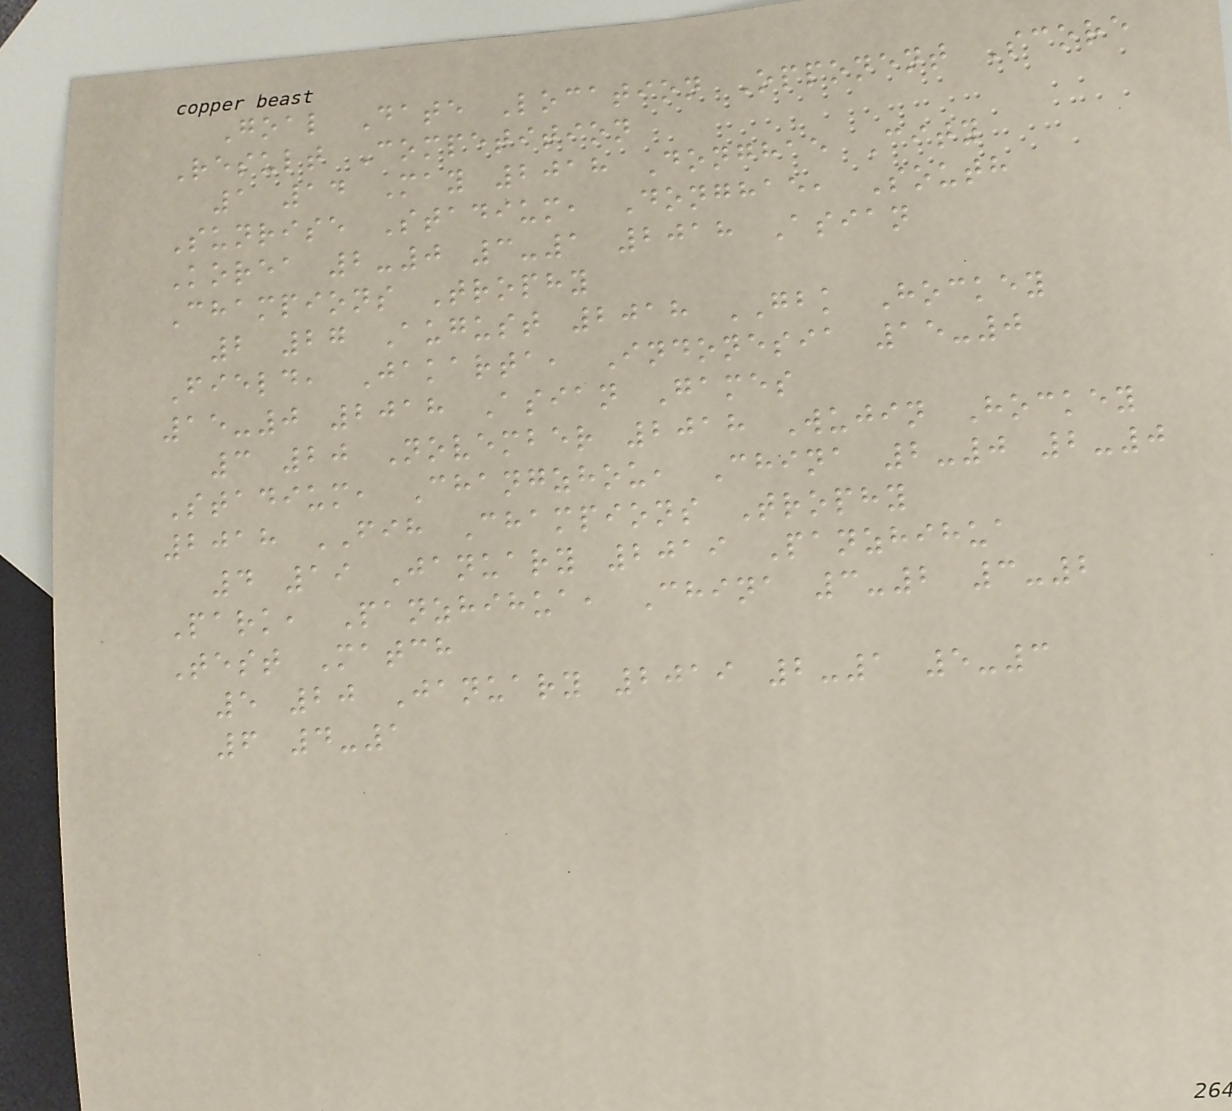Goal Date Location Opponent Score
Result Competition
1 14 May 2018 Donghae City
Sunrise Stadium, Donghae, South
Korea 2-0 3-1 2018 Asian
Champions Trophy
2 27 August 2018 GBK Hockey
Field, Jakarta, Indonesia 15-0
15-0 2018 Asian Games
3 20 November 2018 Wujin Hockey
Stadium, Changzhou, China 2-0 2-0
2018 FIH Champions Trophy
4 19 January 2019 Panzhihua
Park, Panzhihua, China 3-2 3-2
Test Match
5 20 January 2019 2-1 5-3
6 4-1
